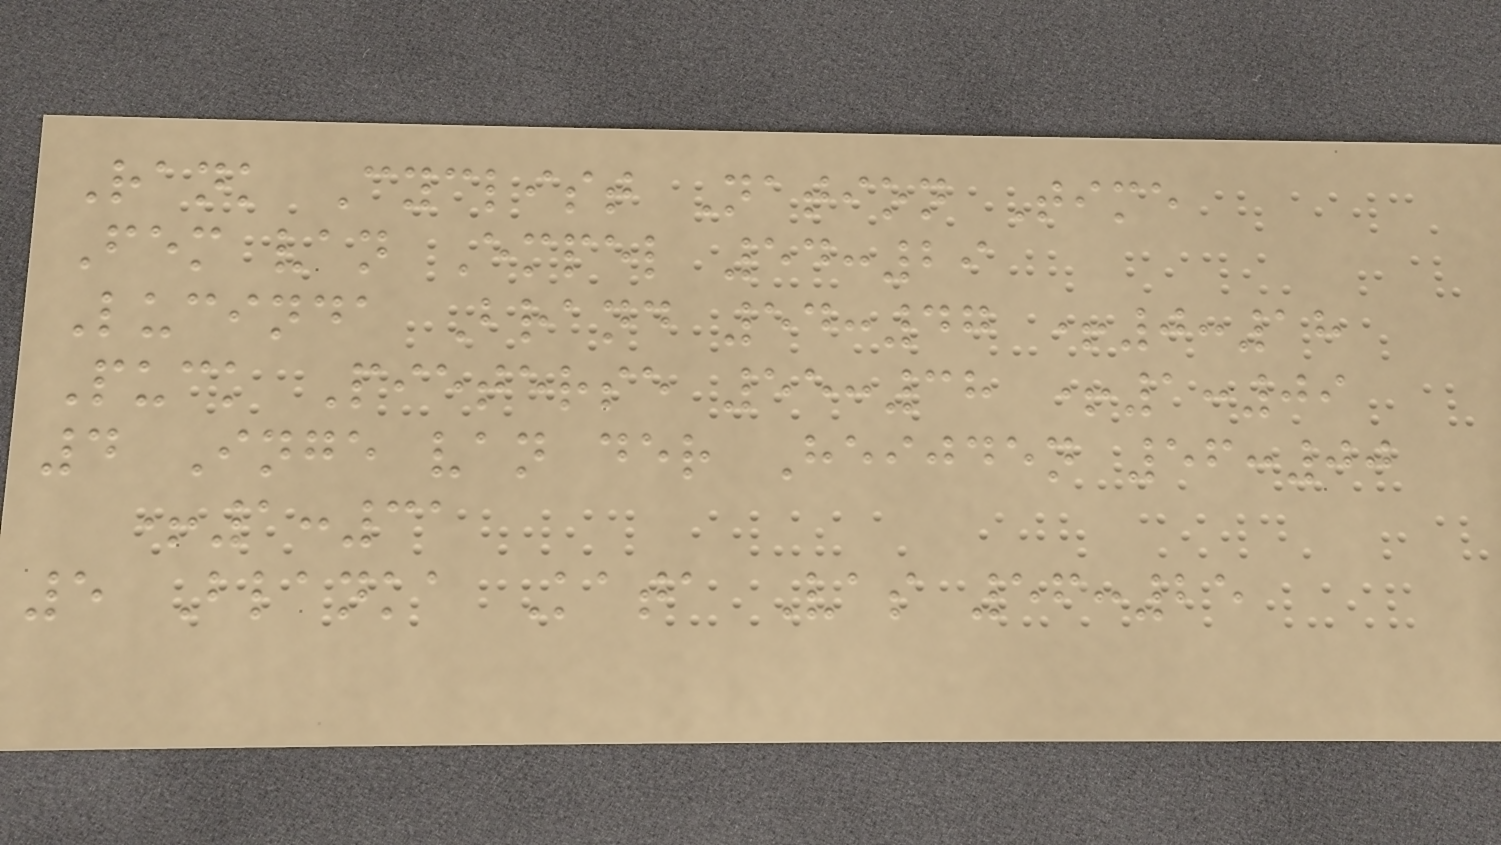Rank Cyclist Nation Time
Fem van Empel 54:29
Lucinda Brand 54:47 +0:18
Puck Pieterse 55:38 +1:09
4 Inge van der Heijden 56:00
+1:31
5 Blanka Kata Vas 56:25
